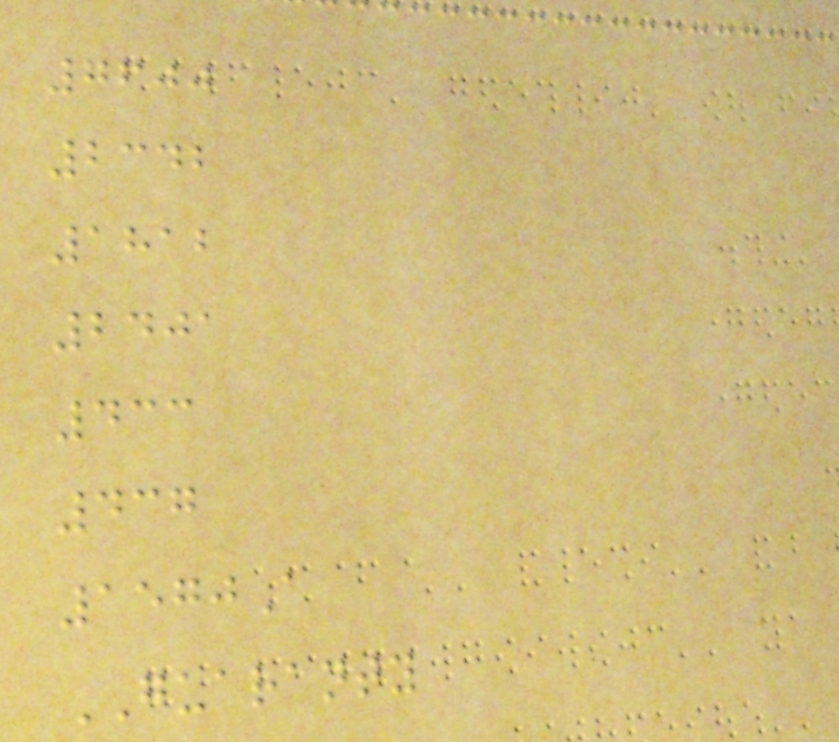7600
2342
1812
2401
433
437
1570A
GUARANTY
